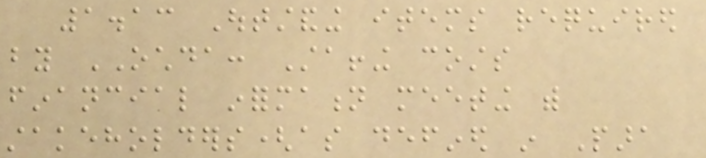1.13 Outstanding items required
by OCHDA: Staffing costs
financial information meeting with
stakeholders(as defined in Para
